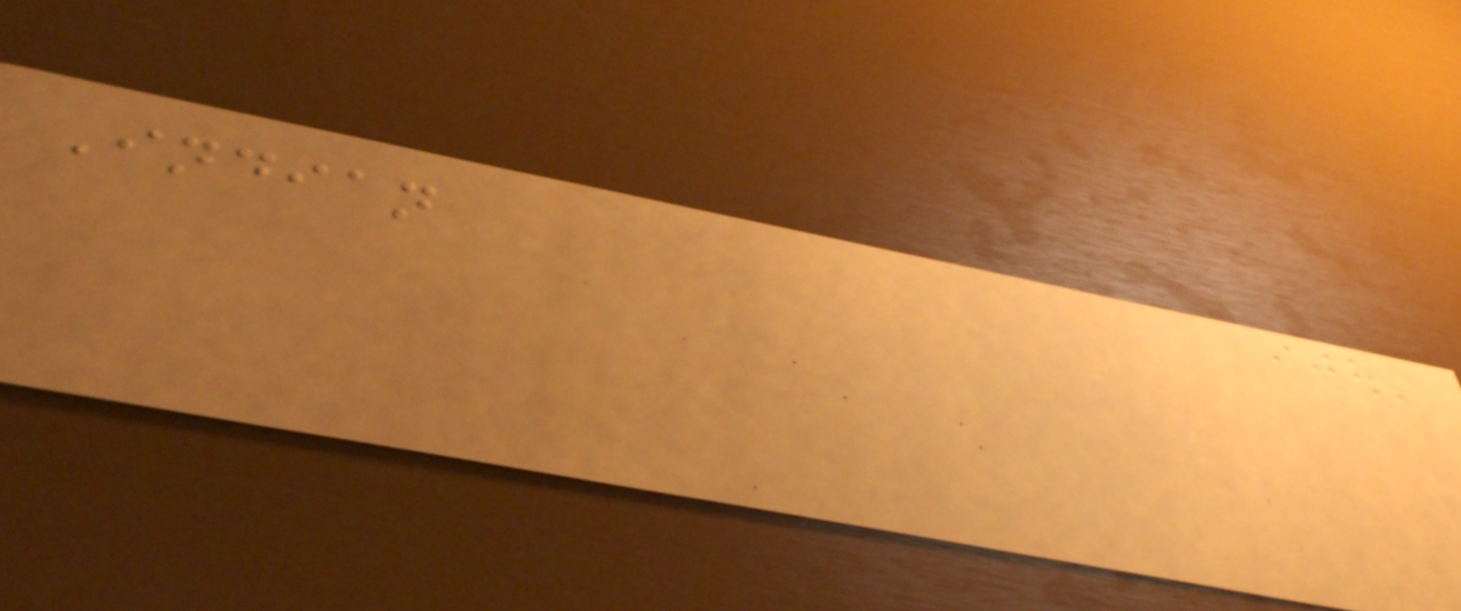Indian
